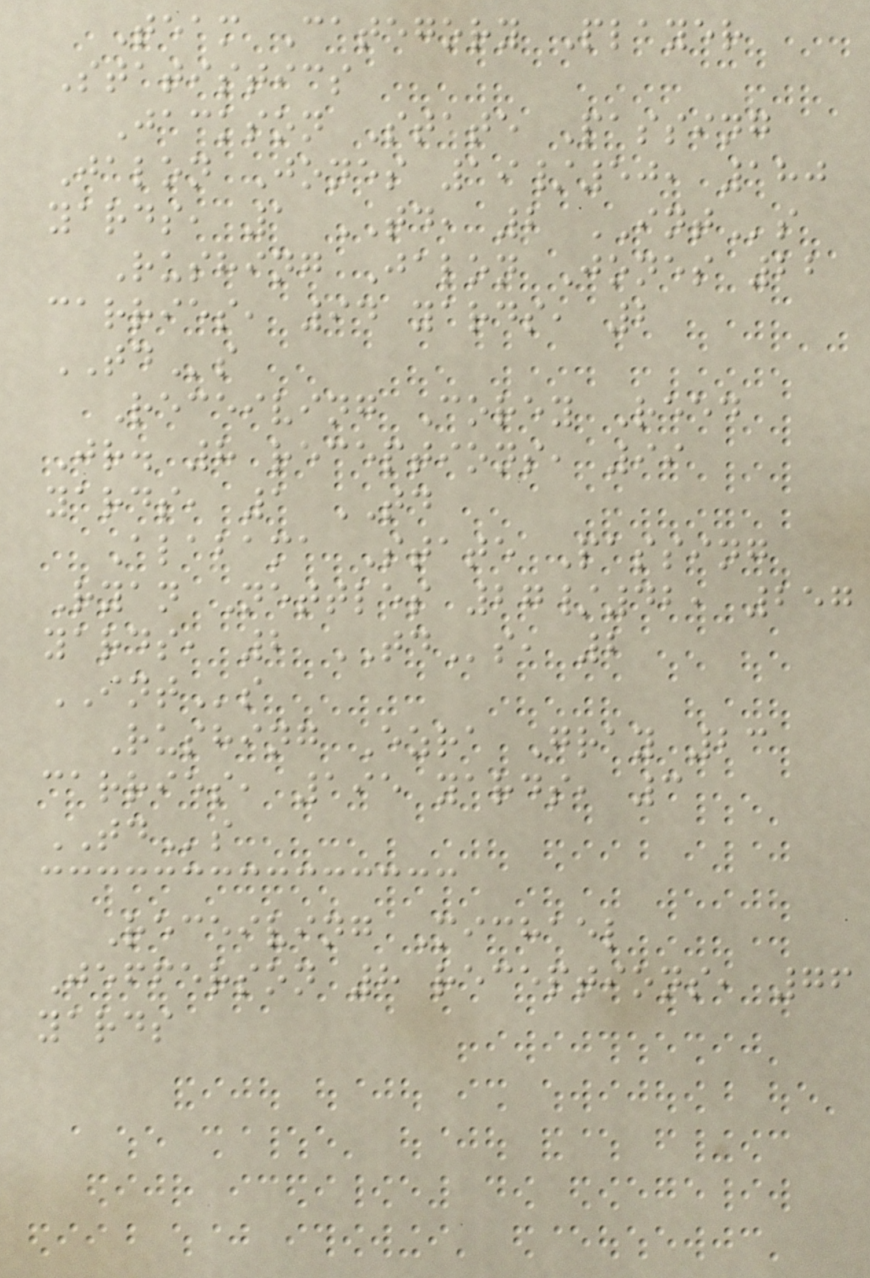Team Category Player
Statistics
Jackson State Passing
Jalon Jones 19/50, 180
yards, 1 TD, 2 INTs
Rushing Jalon Jones 22
carries, 94 yards, 2
TDs
Receiving Corey Reed
Jr. 8 receptions, 99
yards, 1 TD
Alabama State Passing
Ryan Nettles 27/42, 257
yards, 2 TDs, 2
INTs
Rushing Ezra Gray 23
carries, 195 yards, 3
TDs
Receiving Michael
Jefferson 8 receptions, 76
yards
